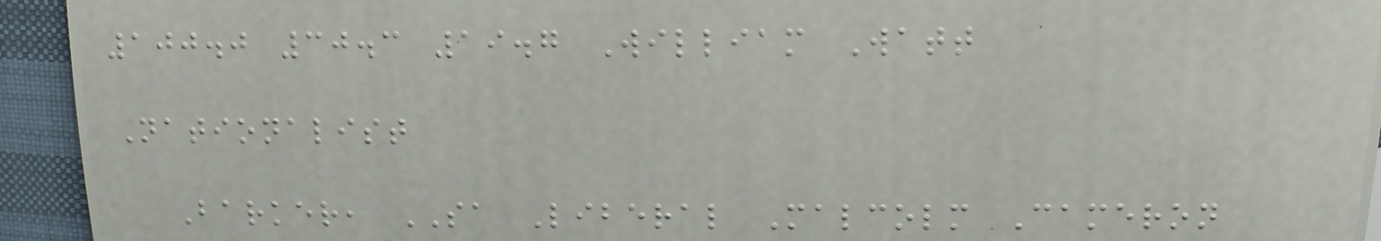100.0 30.3 19.7 William Watt
Nationalist
Barker, SA Liberal Malcolm Cameron
